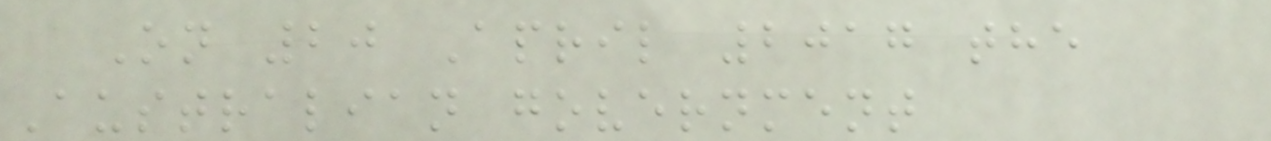On 20 April 2017 the
Australian government
